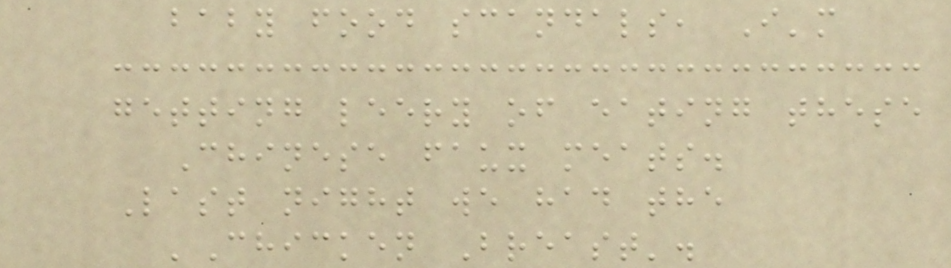baby food scandals, I'm
getting leery of eating these
Chinese faux meats.
Last night we had the
'Chicken Breast'.
